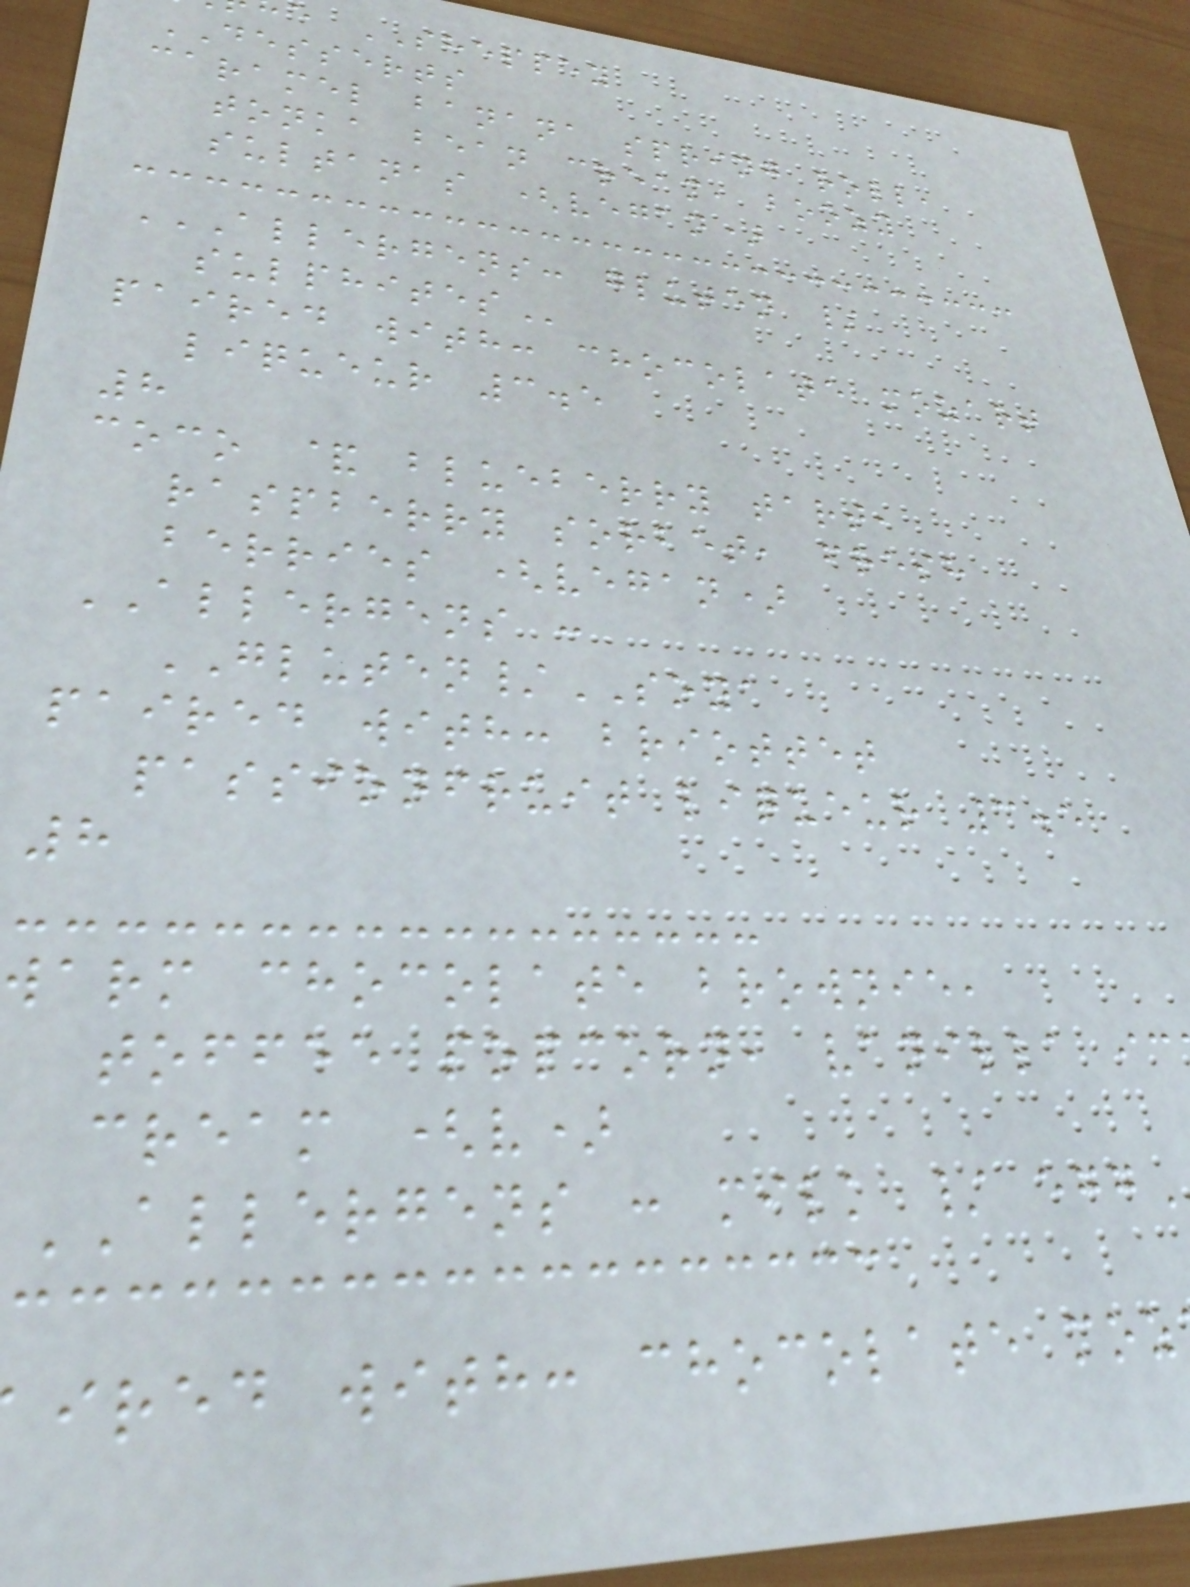e SHEPPEY
DESSERTS
caramel banana spring roll,
tonka bean cream, boozy
sultanas (vegan)
ALLERGENS: GLUTEN /
paired with: chocolate mozart
liqueur 3.5
8
coco & blueberry tart,
raspberry sorbet, fresh
berries (vegan)
ALLERGENS :
GLUTEN/SOYA
paired with: briottet
passionfruit liqueur 3.5
8
warm chocolate brownie,
toffee popcorn, vanilla ic
cream (v)
ALLERGENS : milk /
ired with: chocolate moz
